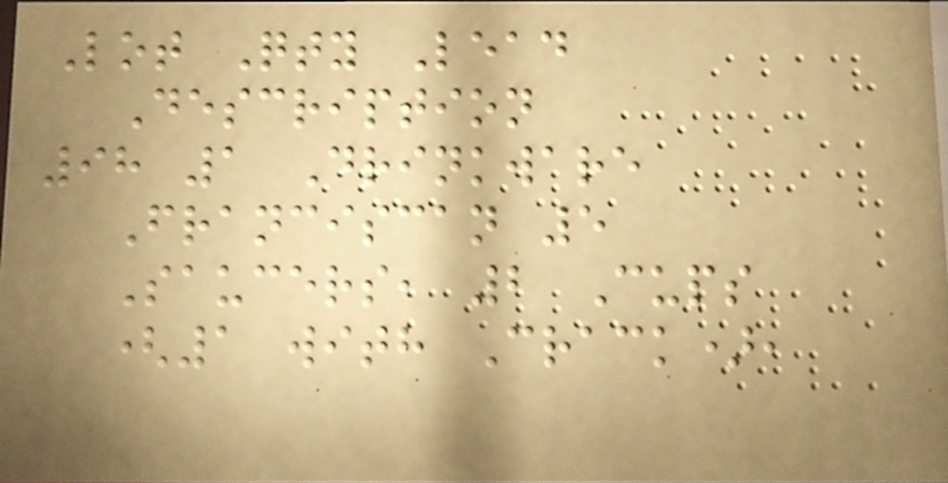Lot Qty Lead
Description
98 1 Drinkware
Franciscan 5
Saucers, 2 Cups
(1 with Crack),
